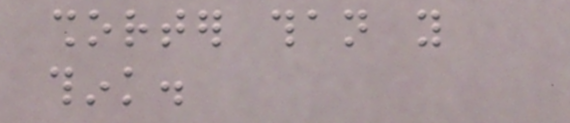shorter than you
think.
